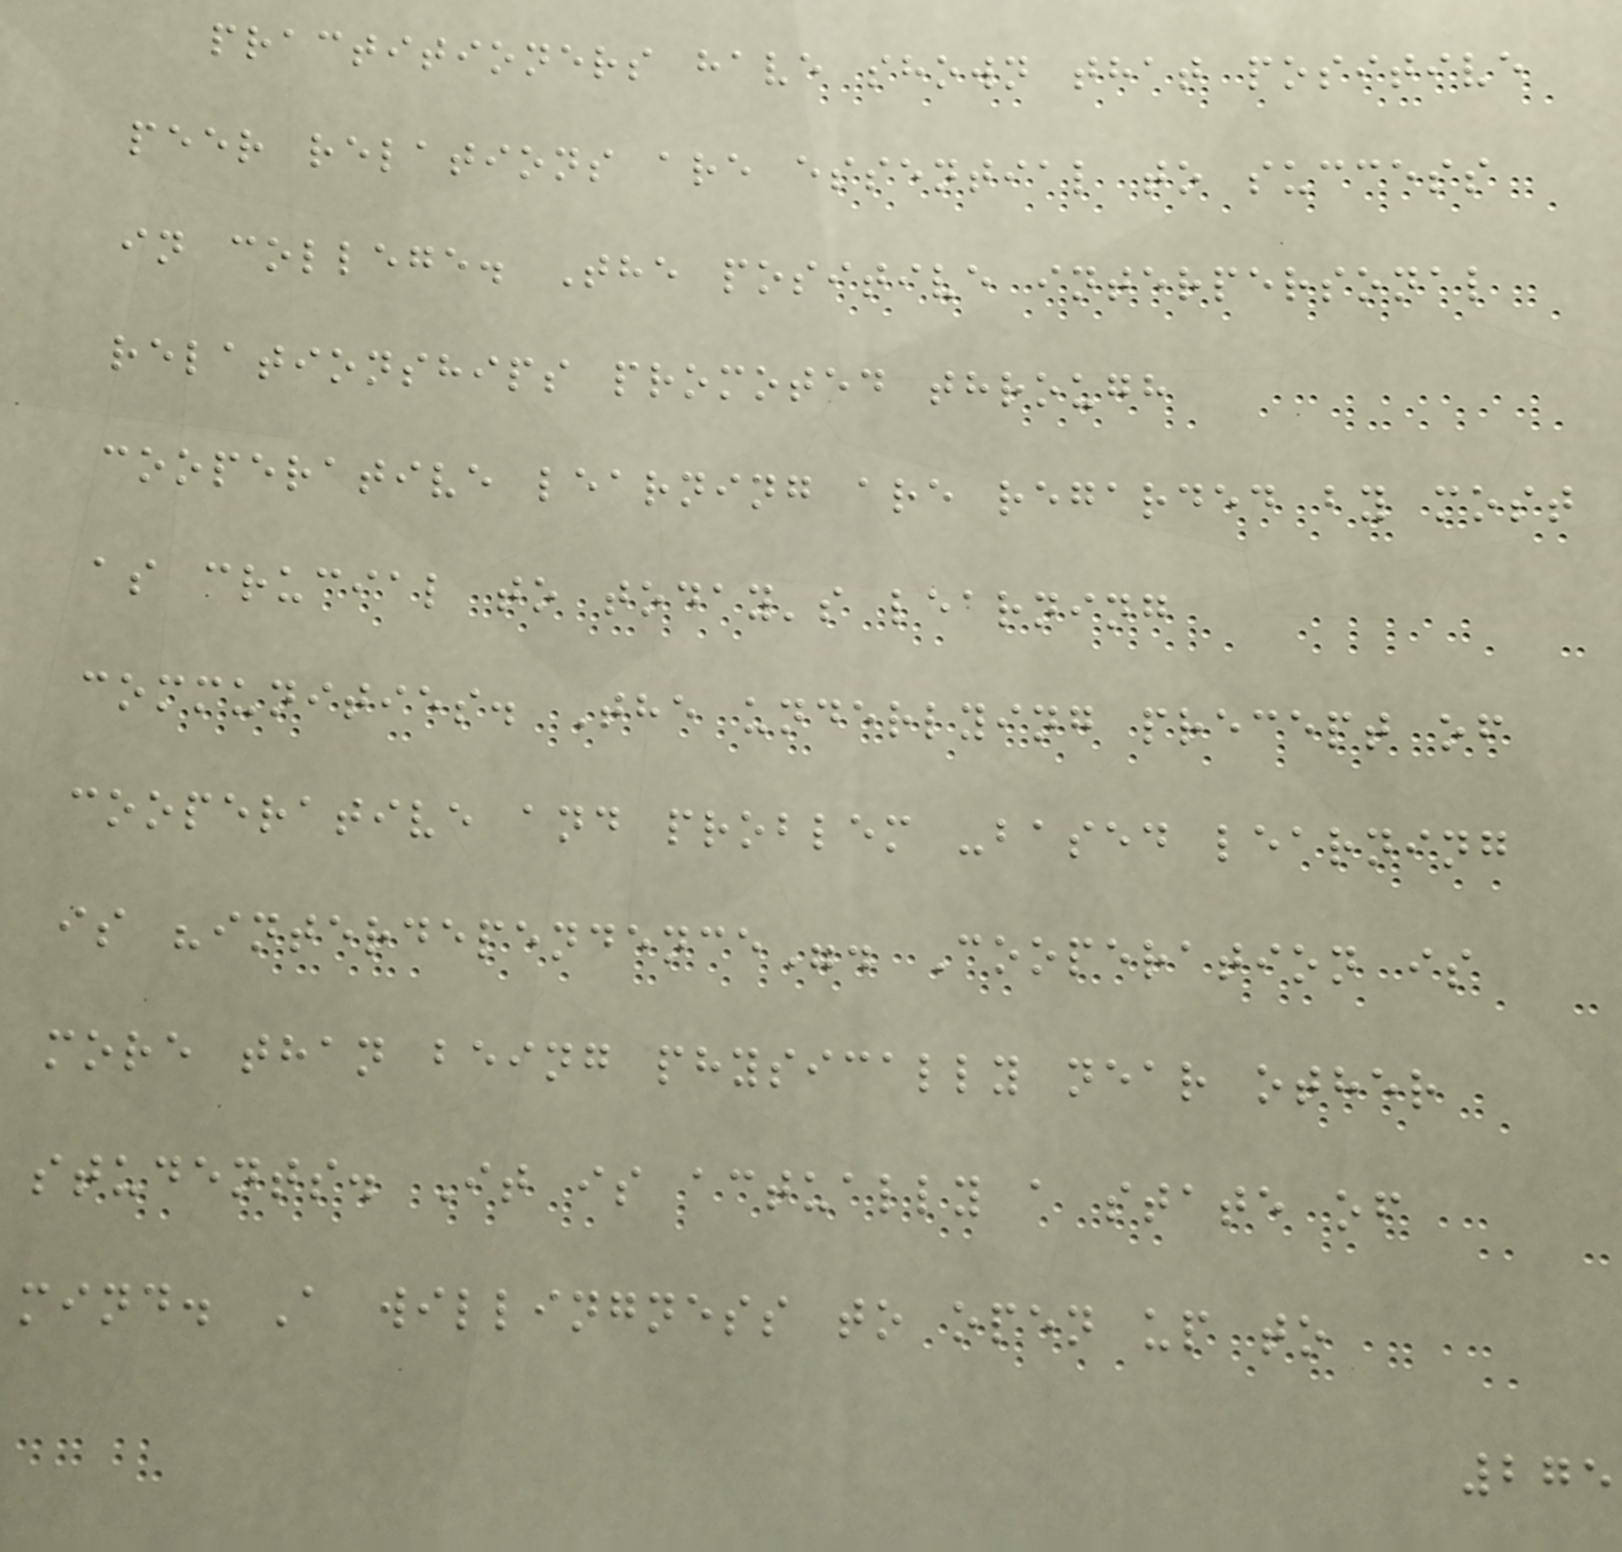practitioners have shown that positive
peer relations are essential to success
in college. The positive interpersonal
relationships promoted through
cooperative learning are regarded by most
as crucial to today's learning
communities. The underlying precept of
cooperative and problem -based learning
is "interdependence". Cooperation is
more than being physically near other
students. It is actually a state of
mind. A willingness to open up to
275
